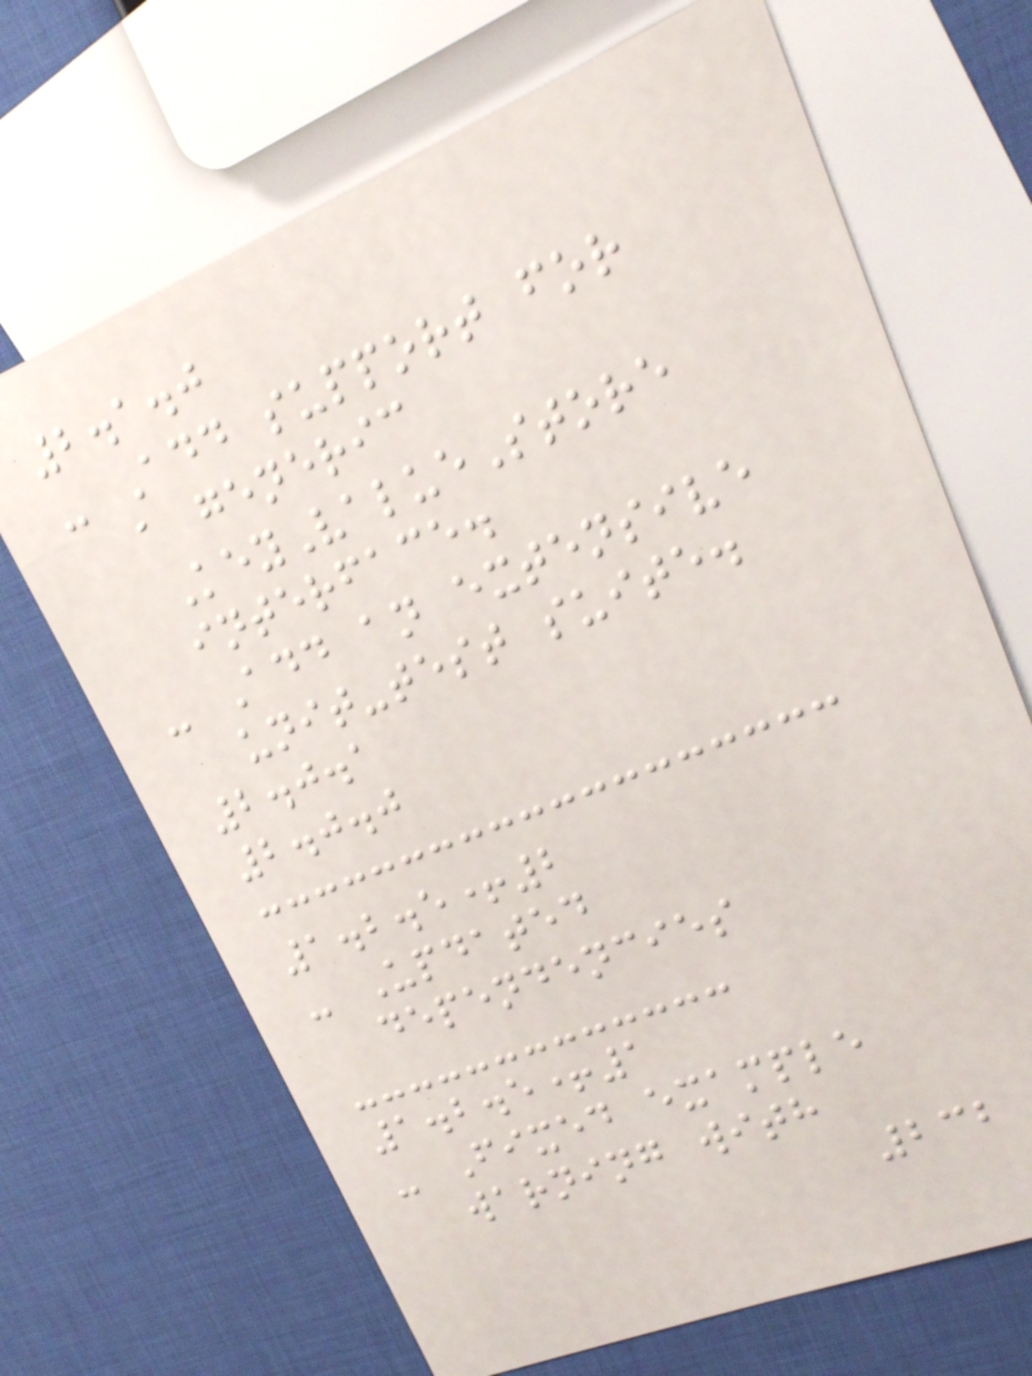2.1.0
- Add support for
a generic
KeyValueStore
interface.
- Add an extensive
unit-test suite.
2.0.1
2.0.0
1.2.5+2
- Updated
dependencies
1.2.5+1
- Fixed example
warning with
232
